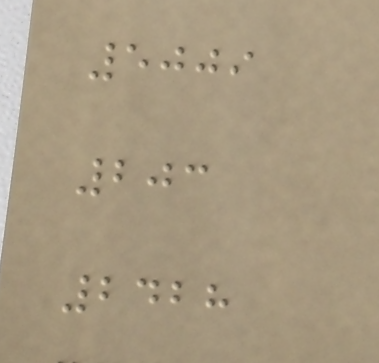5009
203
2428
